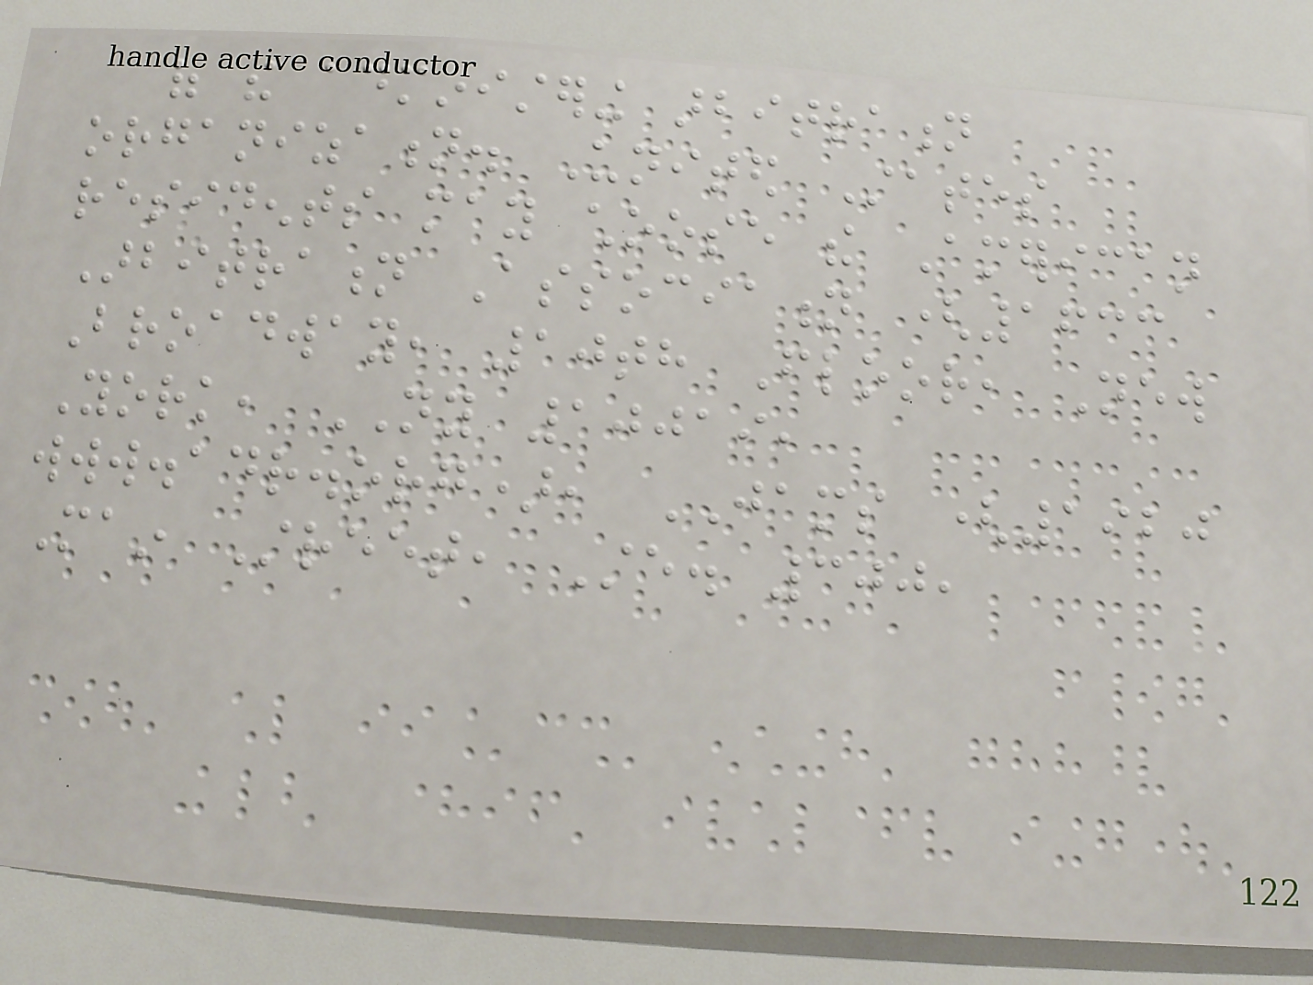of the administering arbitration
organization. United States
residents may choose the American
Arbitration Association (1633
Broadway, 10th Floor, New
York, NY 10019,
www.adr.org), JAMS (1920
Main Street, Ste. 300,
